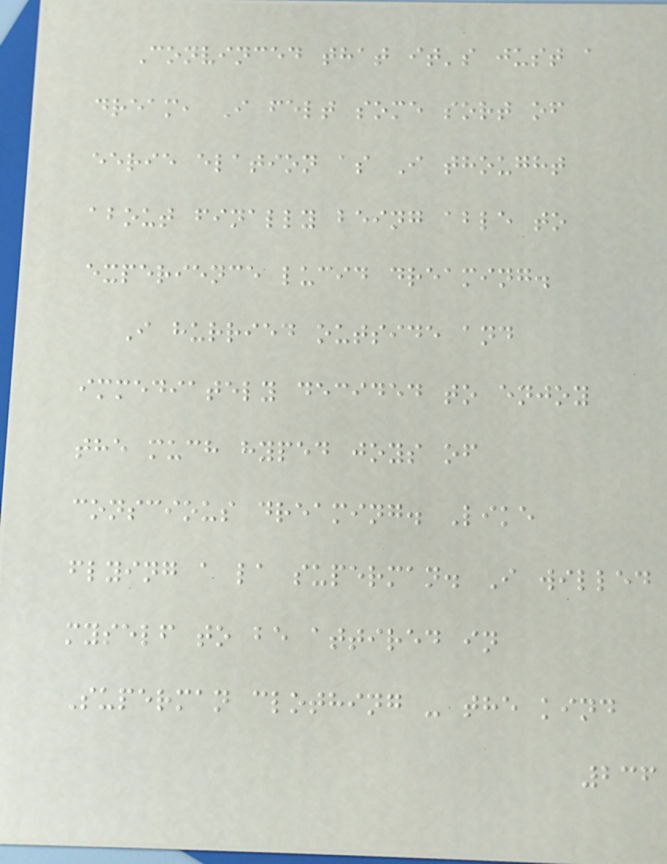Convinced that it's just a
dream, I felt some sort of
eerie elation as I thought
about finally being able to
experience lucid dreaming.
I hurried outside and
immediately decided to enjoy
the much hyped joys of
conscious dreaming. Like
flying a la superman. I willed
myself to be attired in
Superman clothing - the kind
236
